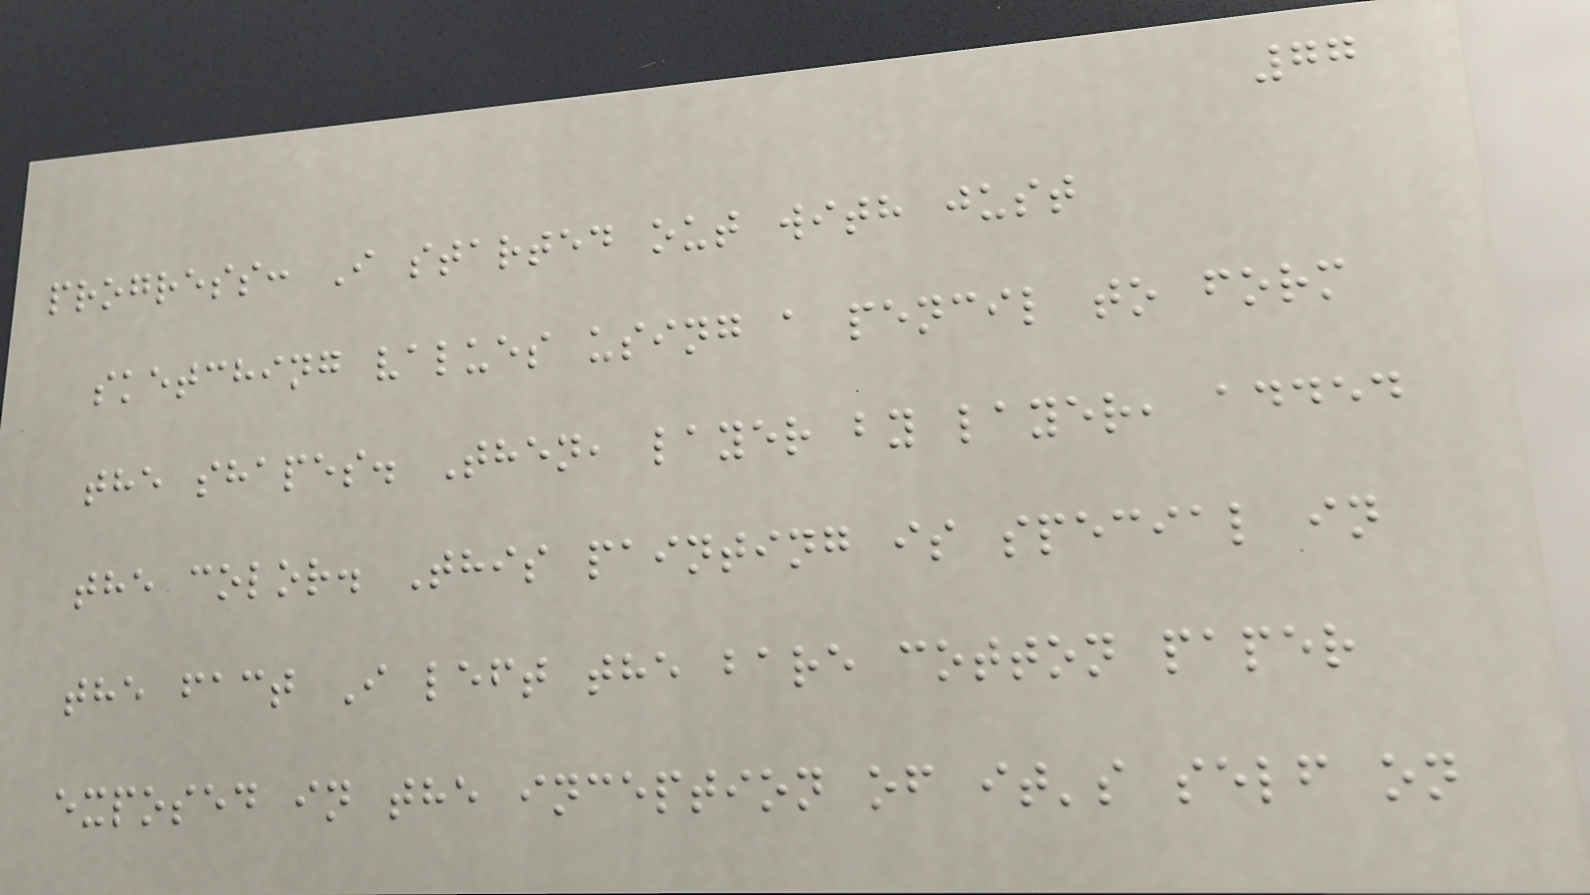77
progress: I started out with just
sketching values using a pencil to form
the shapes. Then, layer by layer, added
the color. This painting is special in
the fact I left the bare cotton paper
exposed in the inception of it's self on
